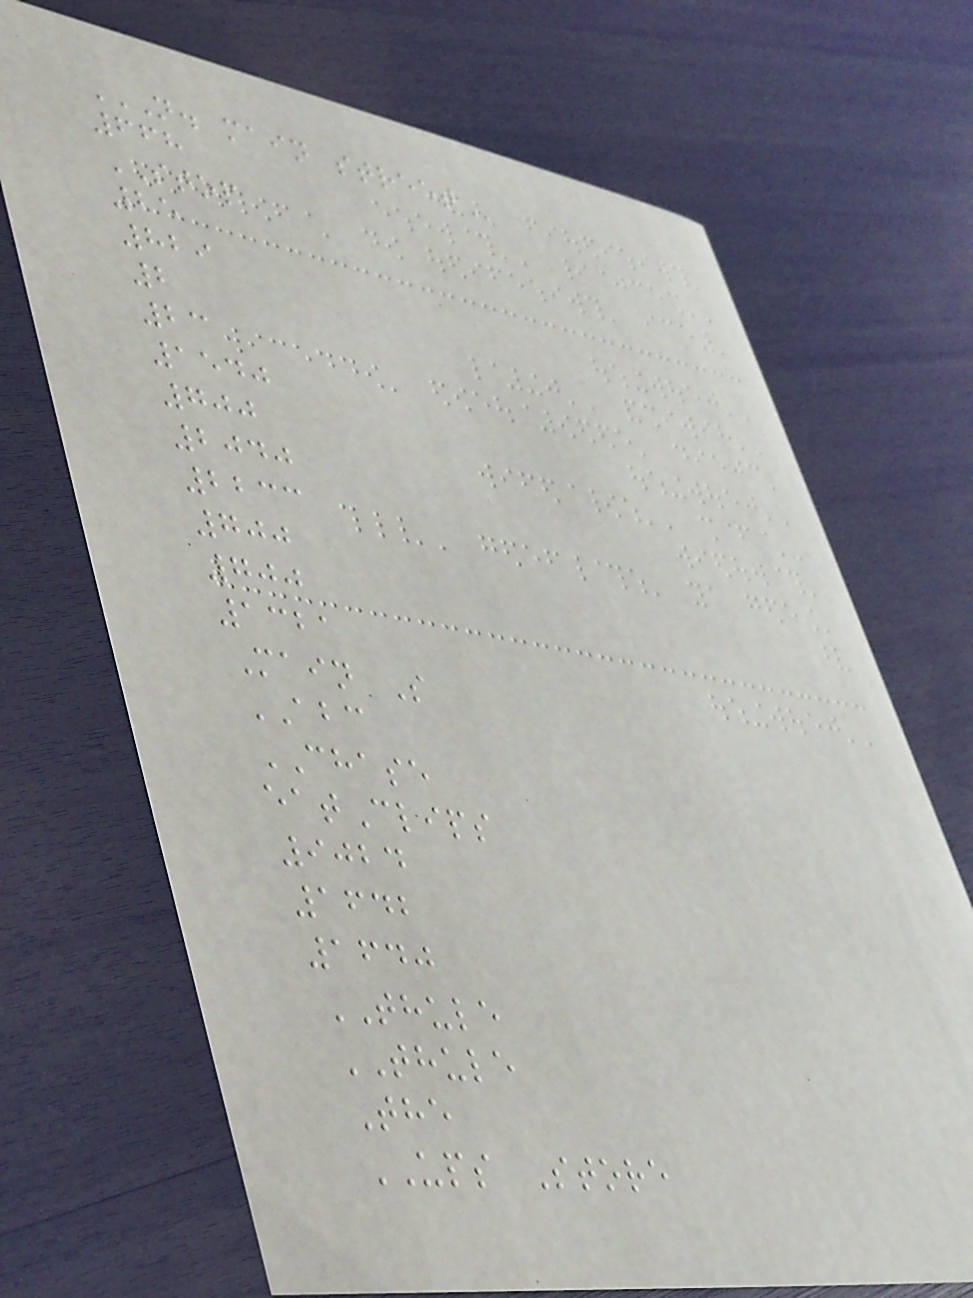N. MAIN STREET
668
STOP
25
829
2
23
1540
700
2040
2233
700
700
1321
Main S
ABC
CHASE
eatClips
9024
1642
1640
THULE
THULE
The
UPS Store
